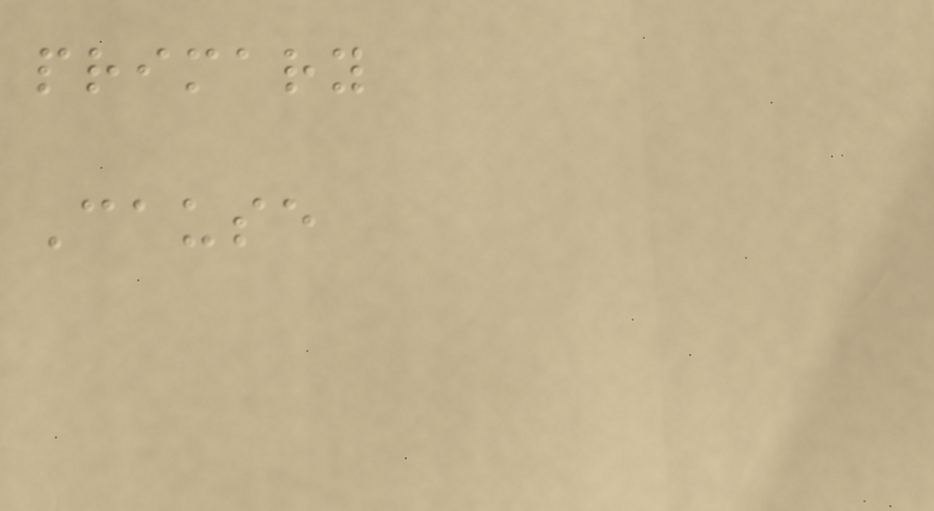primary
Cause
